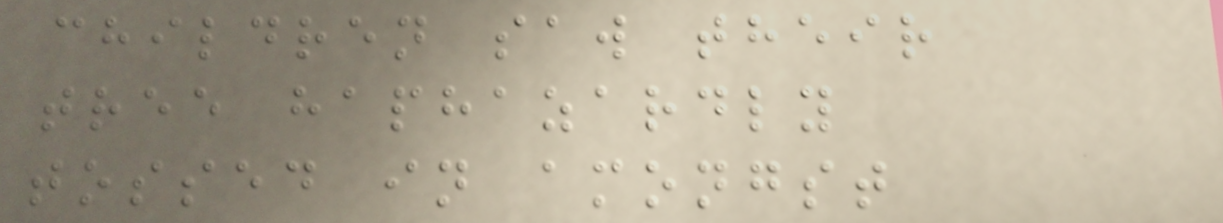children saw their
tree haphazardly
tossed in amongst
